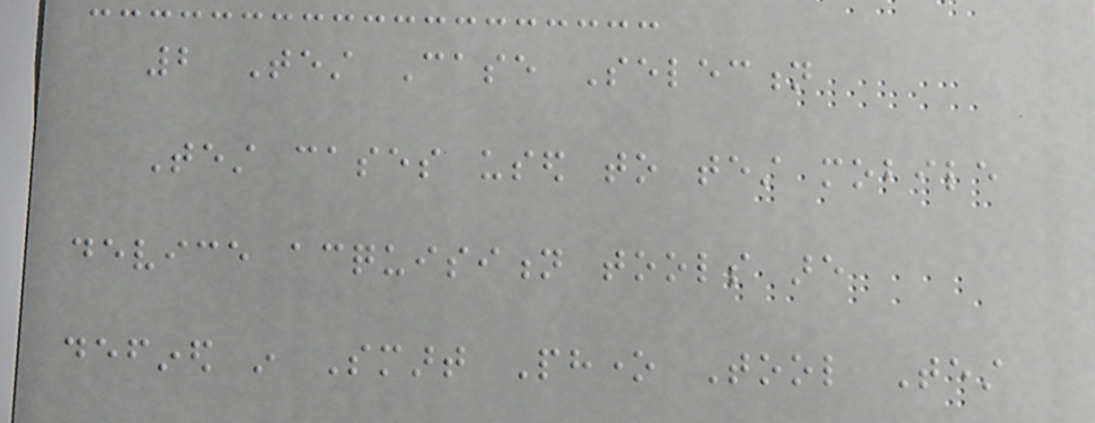2 Test Case Selection
Test cases used to test mobile
device acquisition tools are
defined in Smart Phone Tool Test
